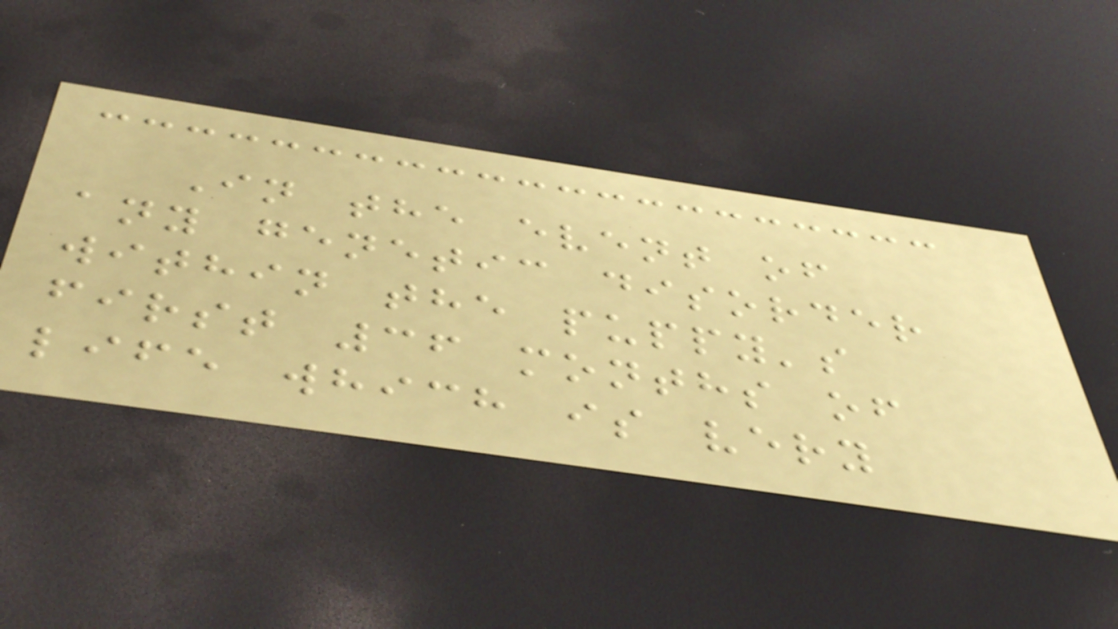In the event of
any genetic disorder
within the puppy's
first 36 months of
life which is very
